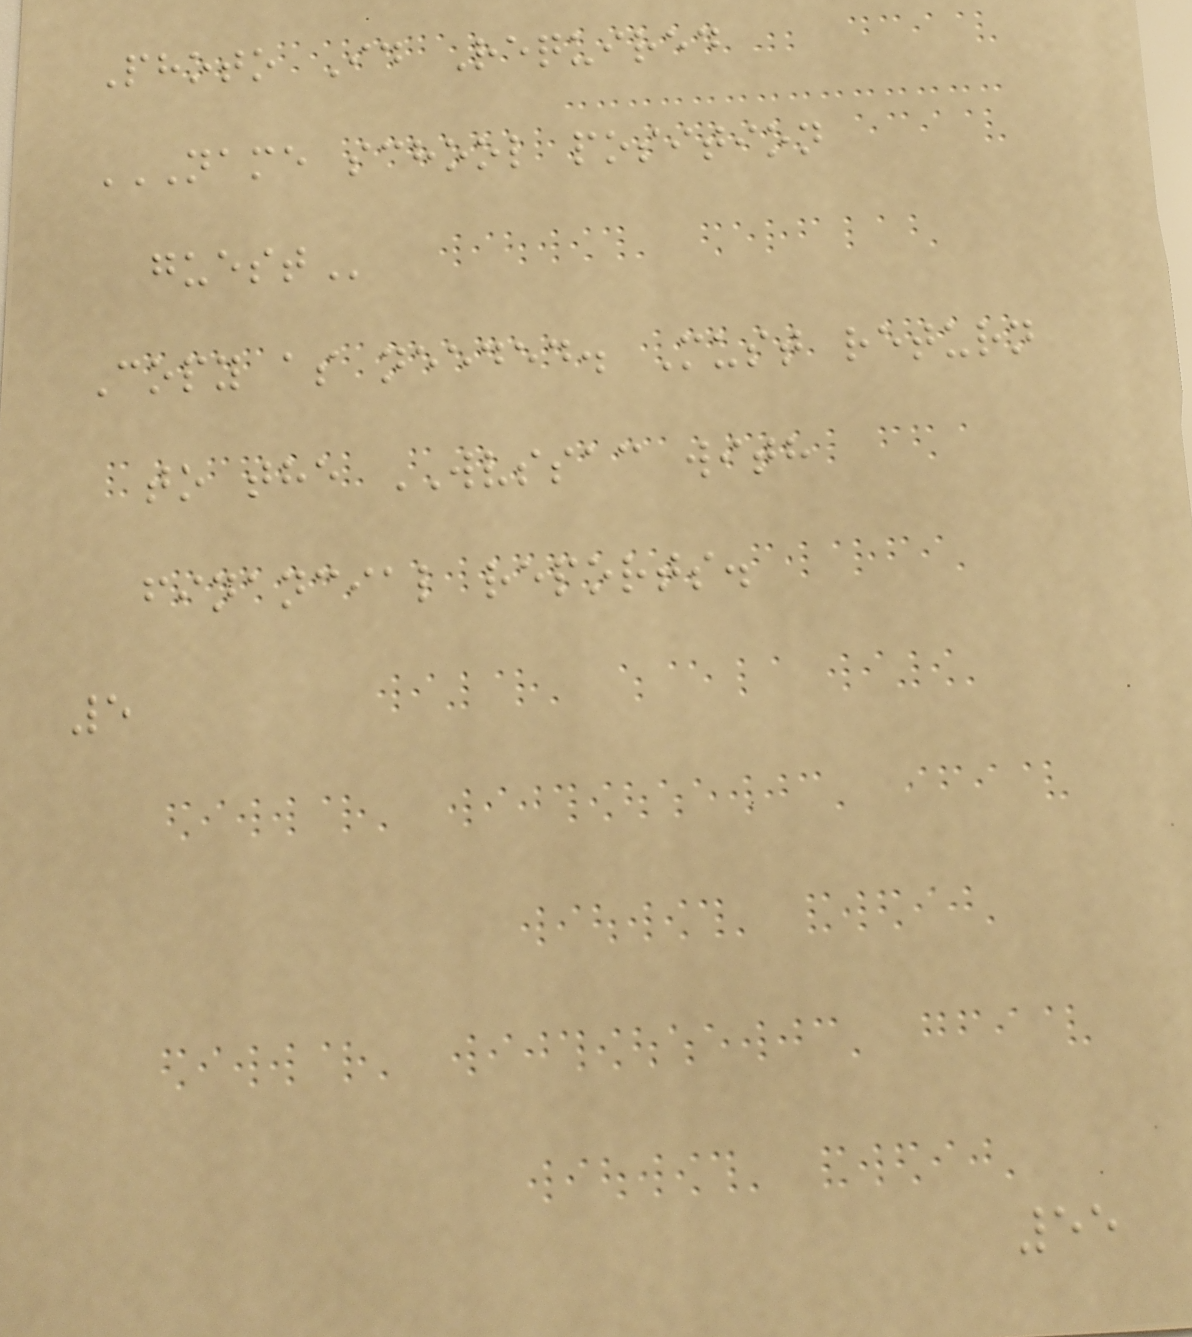Photo Id Required
NAME SCHOOL POSITION
GUEST
Copy as needed. Must return
to the WVSSAC with
financial reports.
5
55
